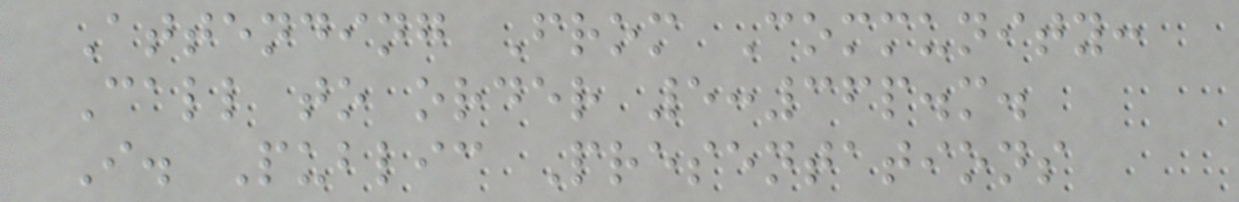Attending From Community:
Call to order 5:36p.m.
I. Public Presentations
